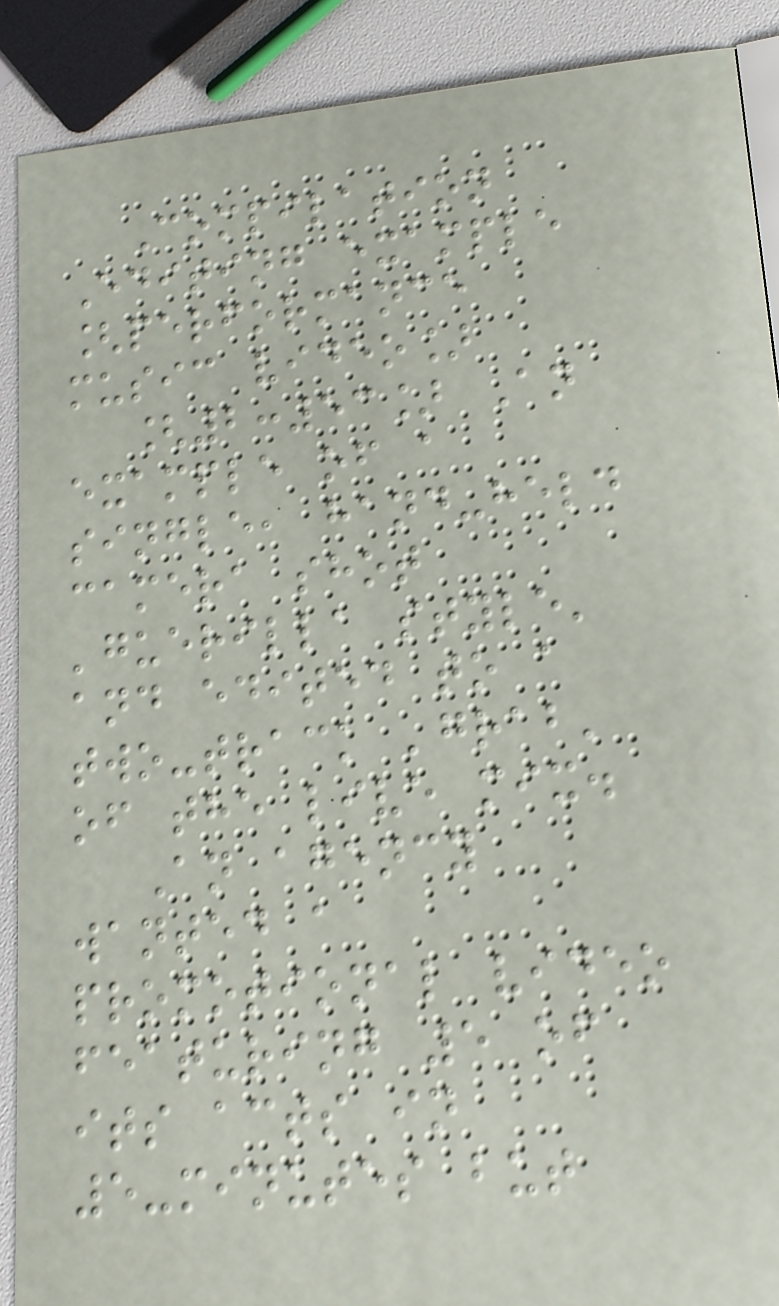Compilation
Editing example
[performance
music video]
[2:53] An
example of a
single, hand-held
camera shot
'guerilla style'
and edited to a
two-track 'grab'
of the live mix.
An agency
wanted a
promotional video
featuring 5 of
its acts in
5-minutes but
